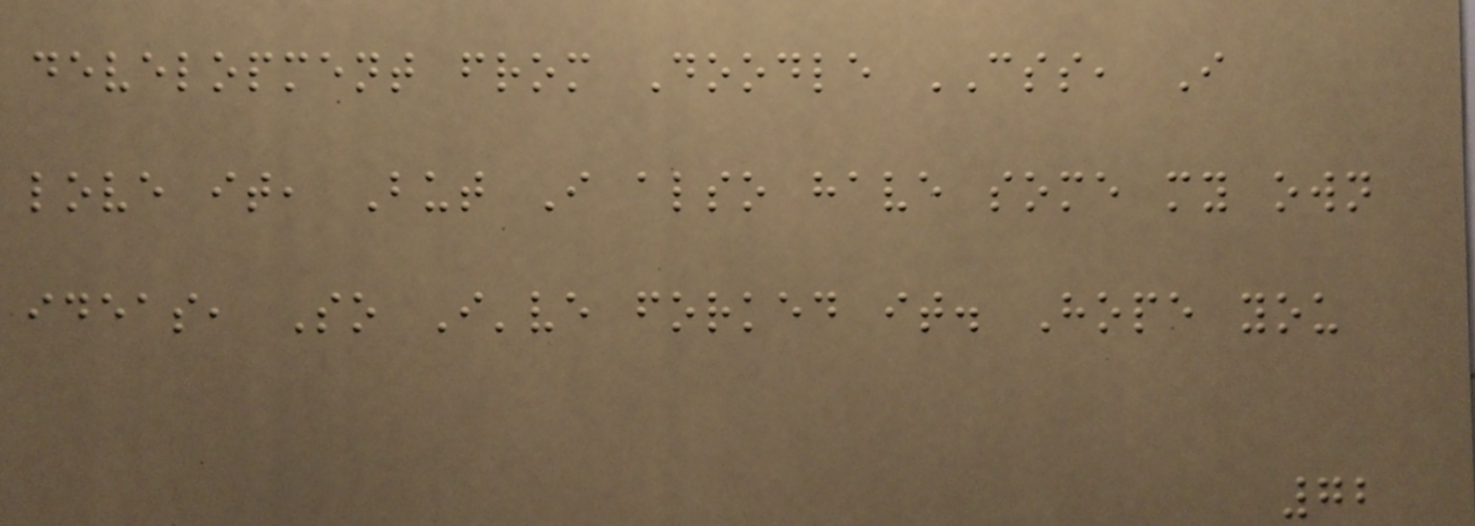development from Doodle CSS, I
love it, But I also have some my own
ideas, So I've forked it. Hope you
72
